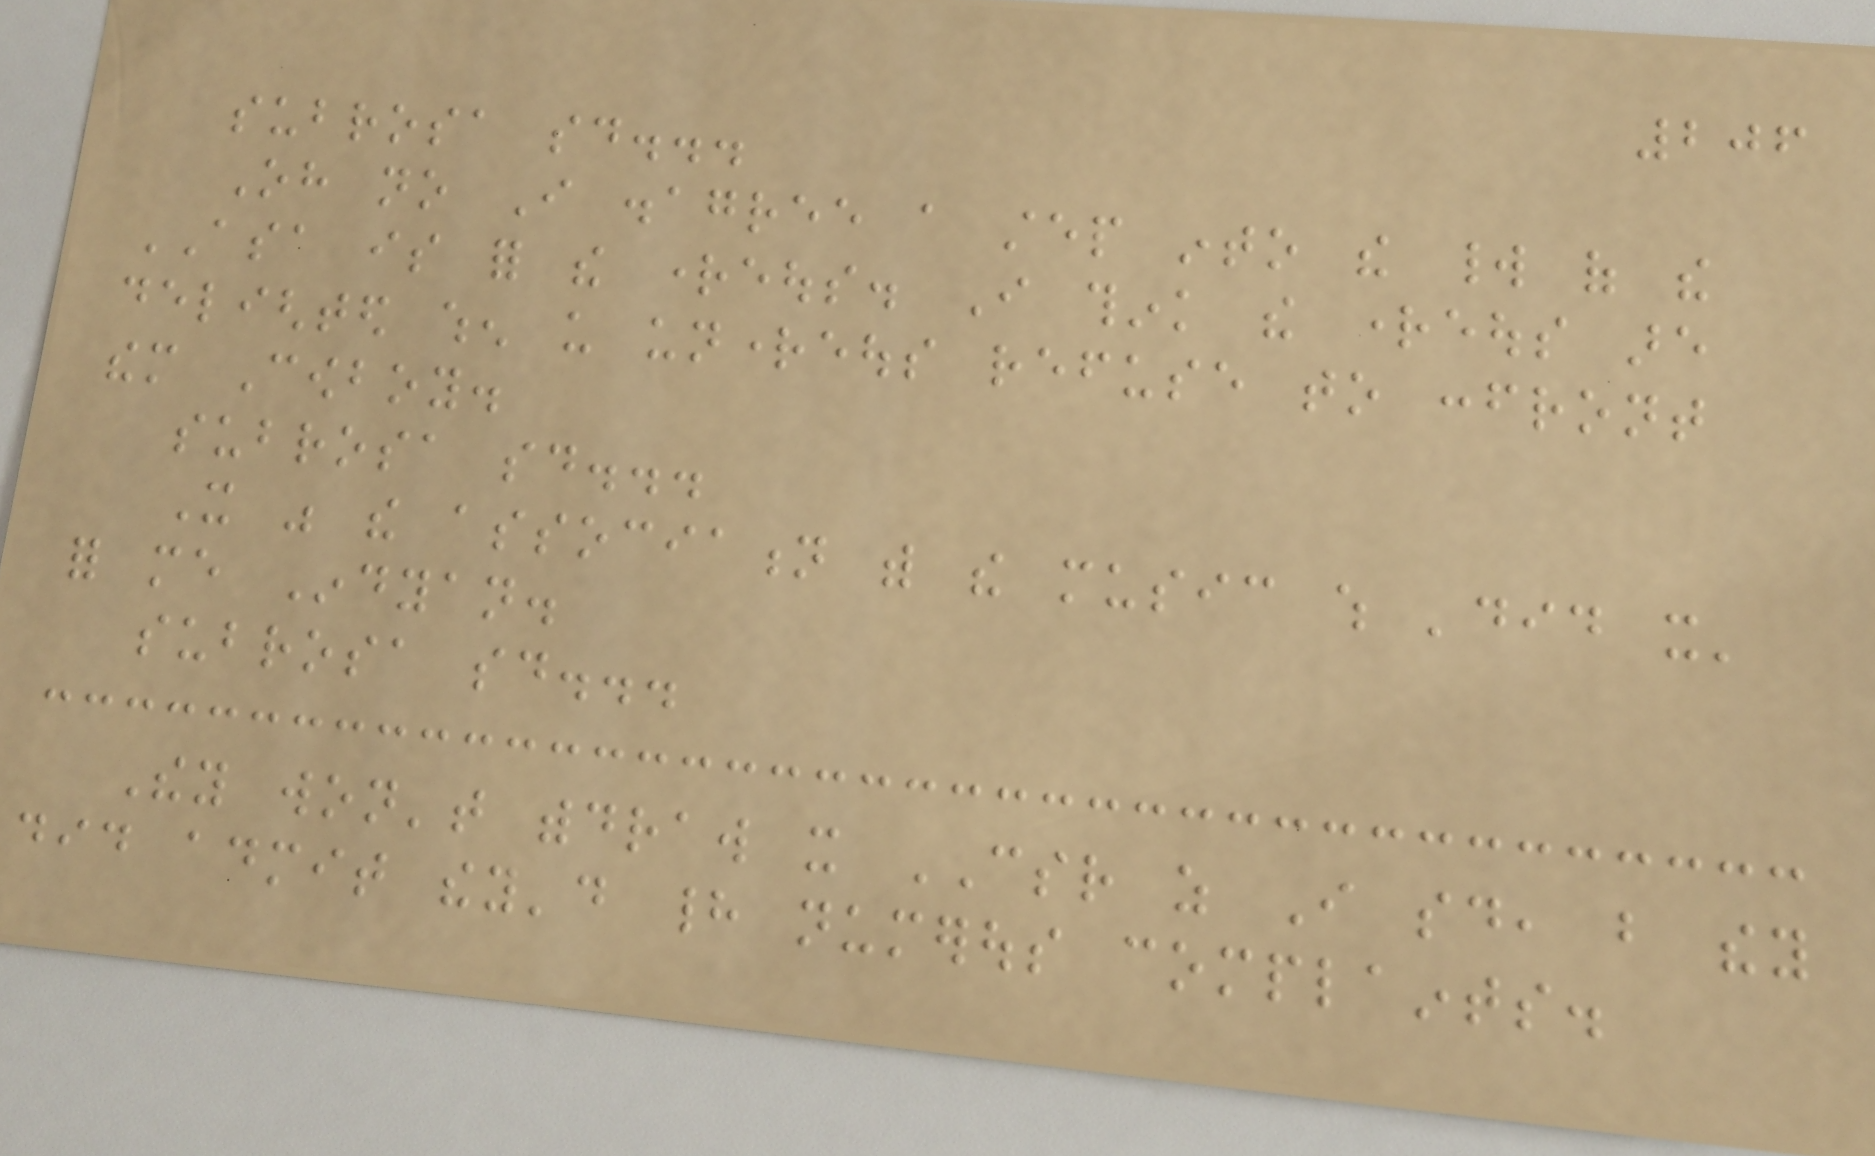206
subrosa said...
Oh no I disagree a step into the world of the
ASA is for the righteous. I think the righteous are
delighted when us unrighteous refuse to confront
them Cowboy.
subrosa said...
It was the association with the music which 'did it'
for me Indyan.
subrosa said...
They won't withdraw it CSR as I said, but they
did admit they'd had numerous complaints.
